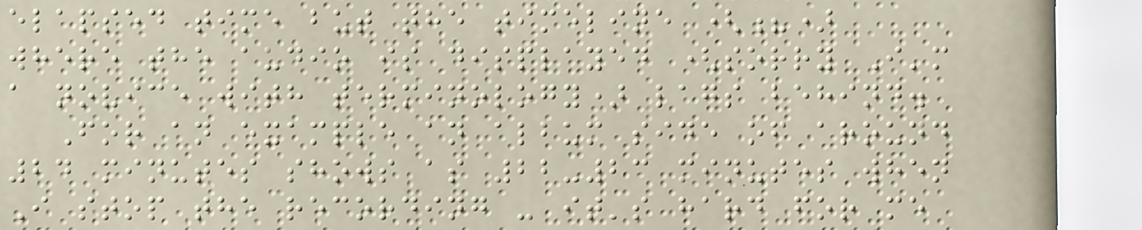elapsed time but the timeline (?)
where the audio is displayed (sorry I'm
a novice with terminology) lags behind.
For an example an album side of around
24 minutes shows as 22-23 minutes when
I stop the recording - it's hard for me
